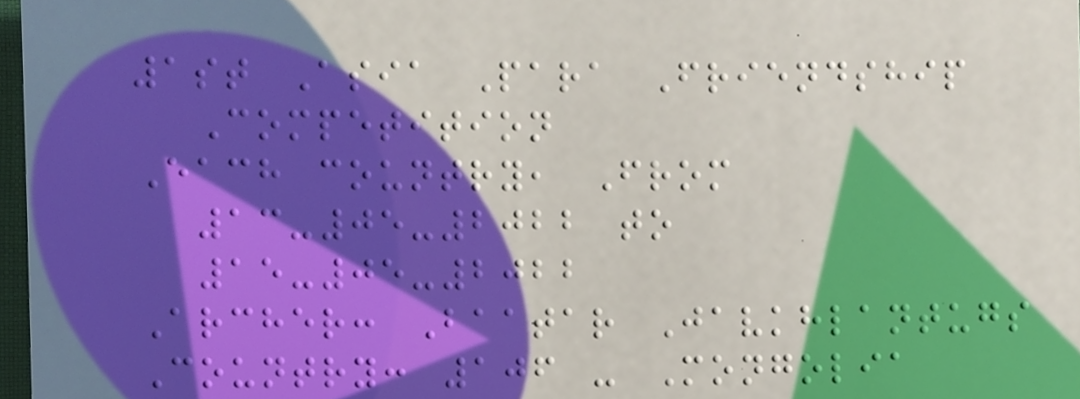1st Asia Para Friendship
Competition
Each country, From
13-05-2022 to
15-05-2022
Archer: Baatar Javkhlantugs
Country: 106 - Mongolia
